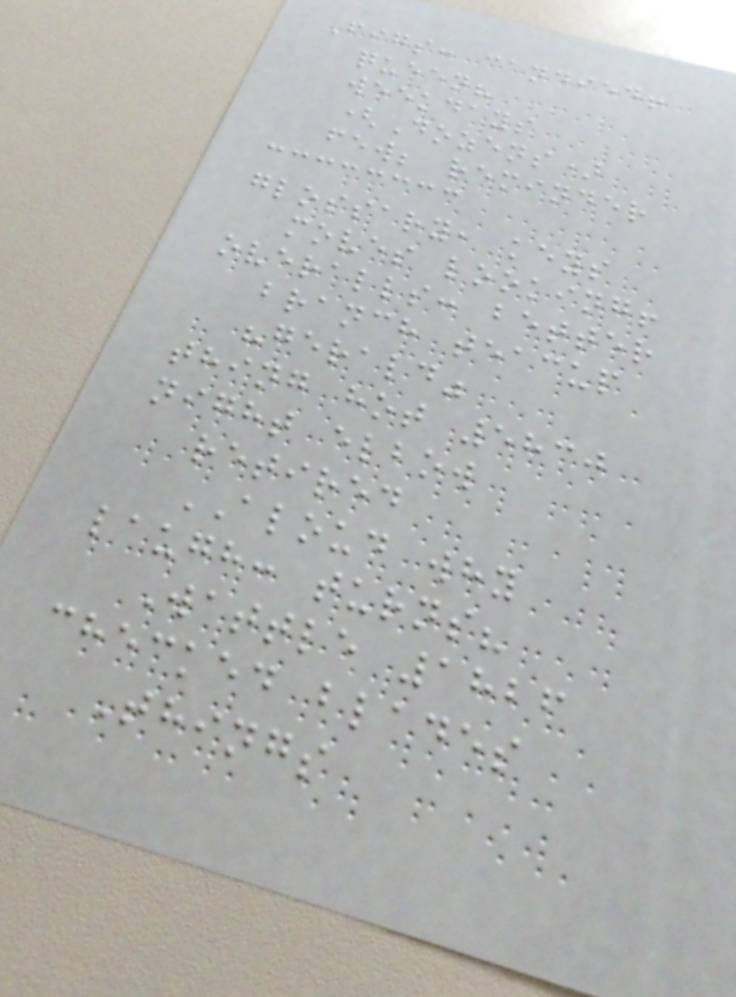Figs: candied!
queen?
weekdays
(Dozens)
few; reminder
glossary, keys
moves looking!
overalls: better
branch teacup
"gerald"
thing hot 5830
night elbow
retired
ALOUD why
laugh: turns?
Wattle 1826
checked blades
Things
